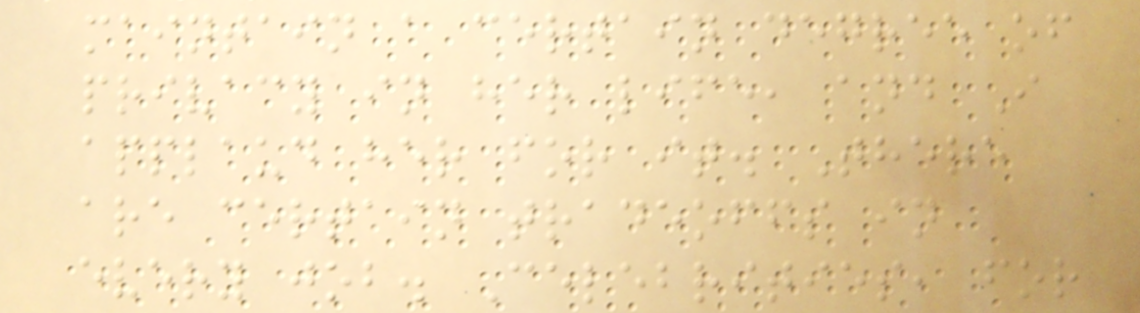maintain a certain degree of
privacy in her life, and I
applaud her for it. There
are certain tradeoffs in
every job. Celebrities, for
